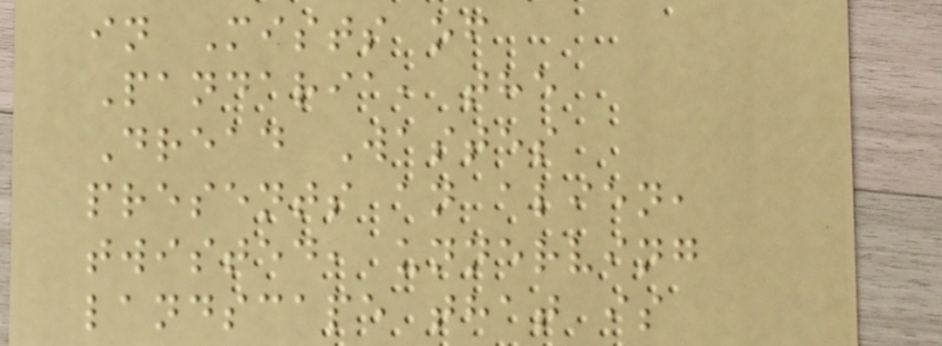in Mists of
Pandaria, the
Dread Wastes
presents an alien,
twisted, unnerving
landscape that is
